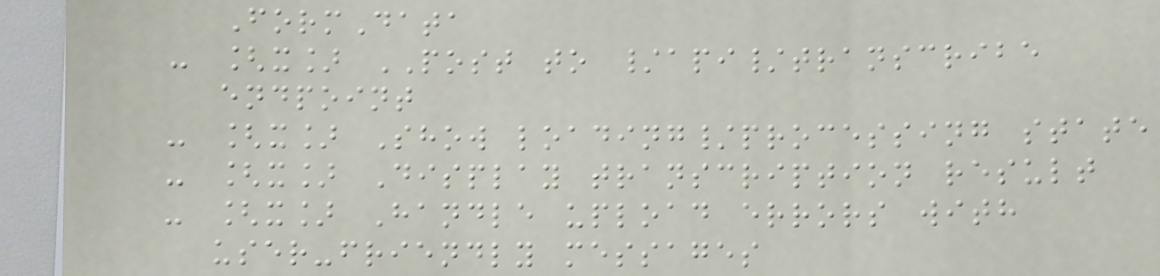FormData
- [x] POST to /api/transcribe
endpoint
- [x] Show loading/processing state
- [x] Display transcription result
- [x] Handle upload errors with
user-friendly messages
